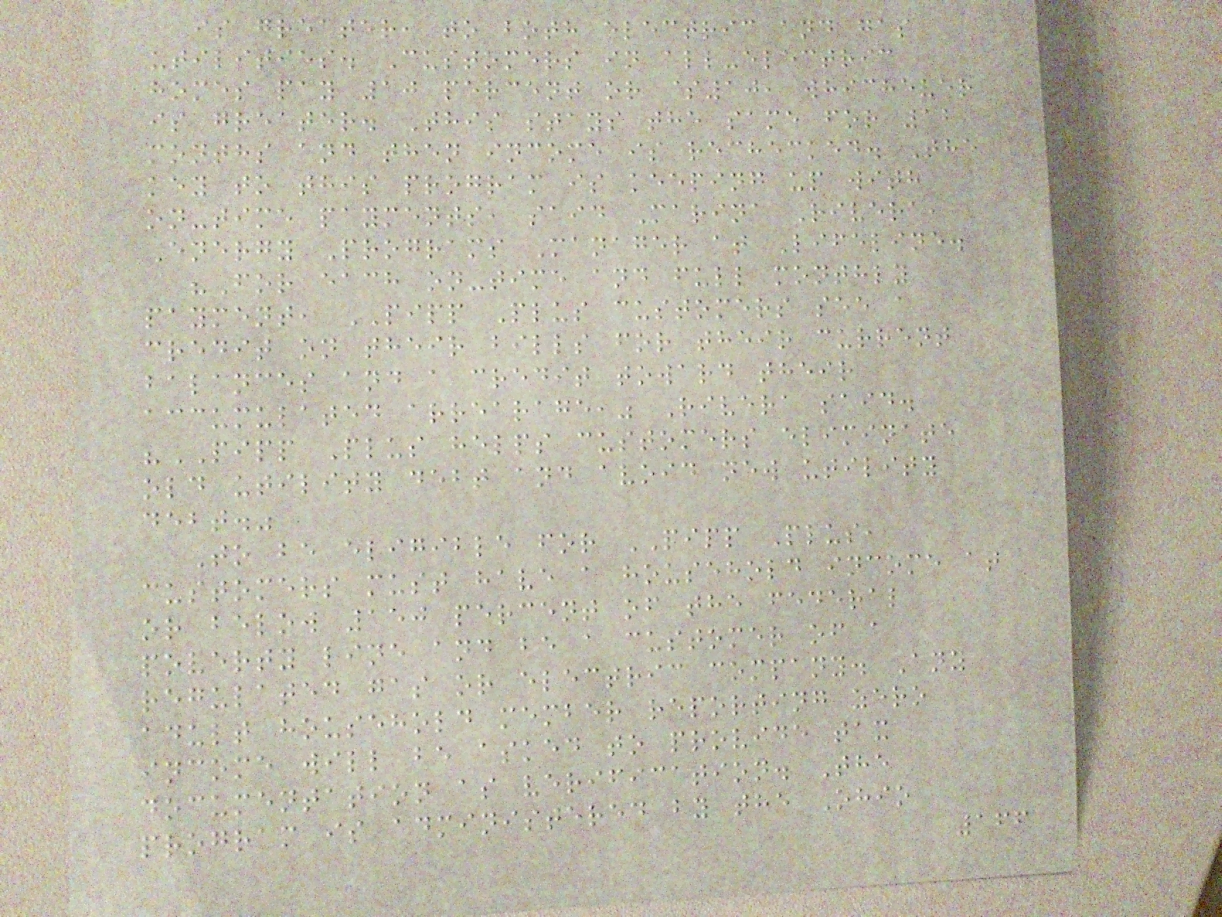is greater, to both electric and gas
utilities. Customers in all-electric
homes pay 10 percent or $10, whichever
is greater. This stays the same for 12
months and then income is rechecked. The
key to this program is keeping up with
on-time payments, said Marina Rivera,
Energy Programs Manager at Lifeline.
"For each on-time and full monthly
payment, PIPP Plus customers see a
credit on their bills for their current
balances and a credit toward their
accumulated arrearage," Rivera said.
"PIPP Plus helps customers eliminate
old utility debt and avoid new utility
debt."
To be eligible for PIPP Plus,
customers must have a household income at
or below 150 percent of the federal
poverty line and be a customer of a
regulated gas or electric company. Any
adult household member reporting zero
income will be asked to provide tax
documentation as verification. The
program is administered by the Ohio
166
